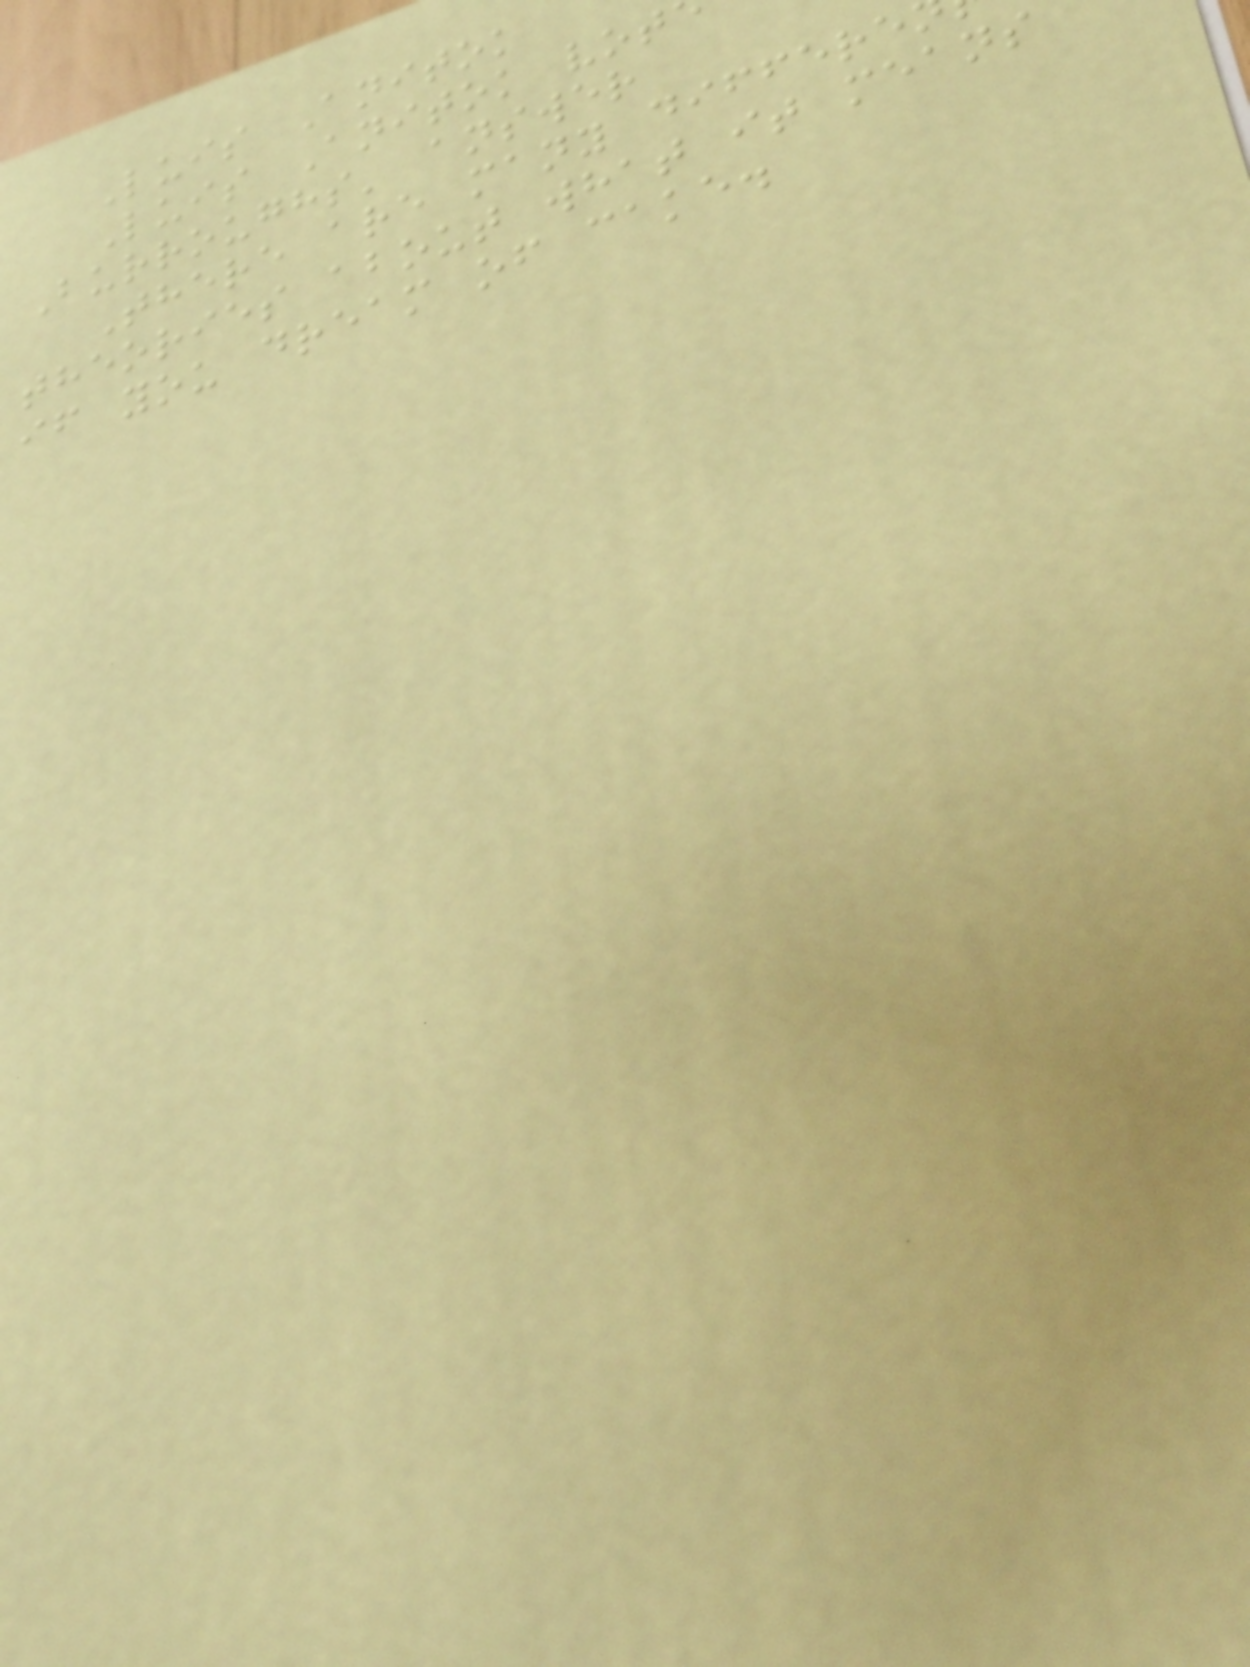Luis Anitok
Luis Anitok vot
Burroughs' answer
There are many differe
theories about what it means
if you dream of cake.
